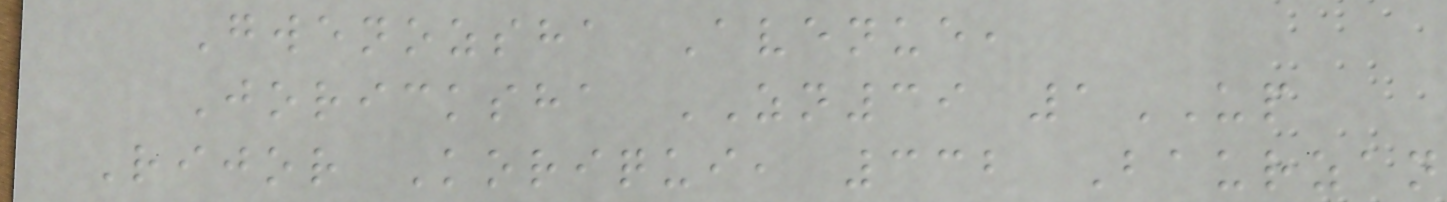Gwenozsha Avenue,
Joricksha ZN39 1UP
Rijor Koriqui, 332 Baurzan
